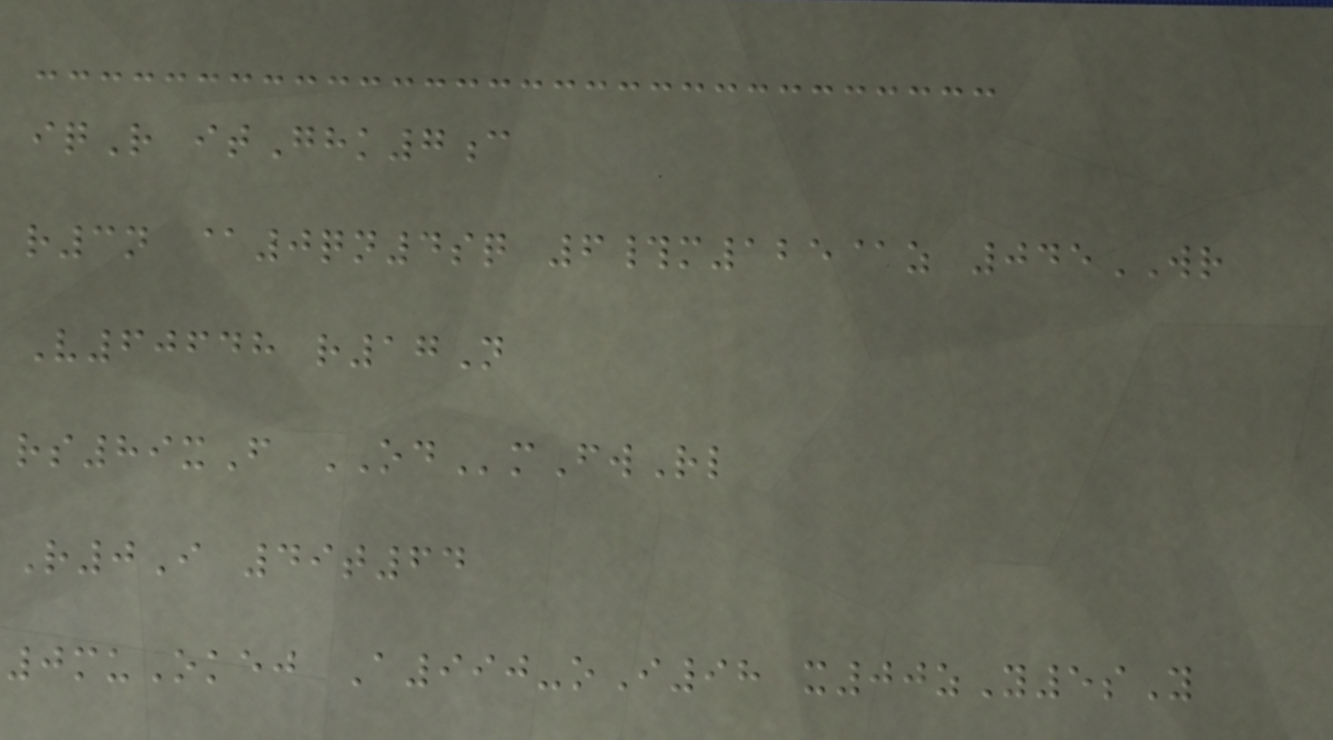iqR itGhk7c
r3n @0qn4sq 6#m125@z 045WR
V60648 r17N
rs89xF ODmFwRl
R0I 49t64
0muOkej A990-oI98 x00zY5sY
